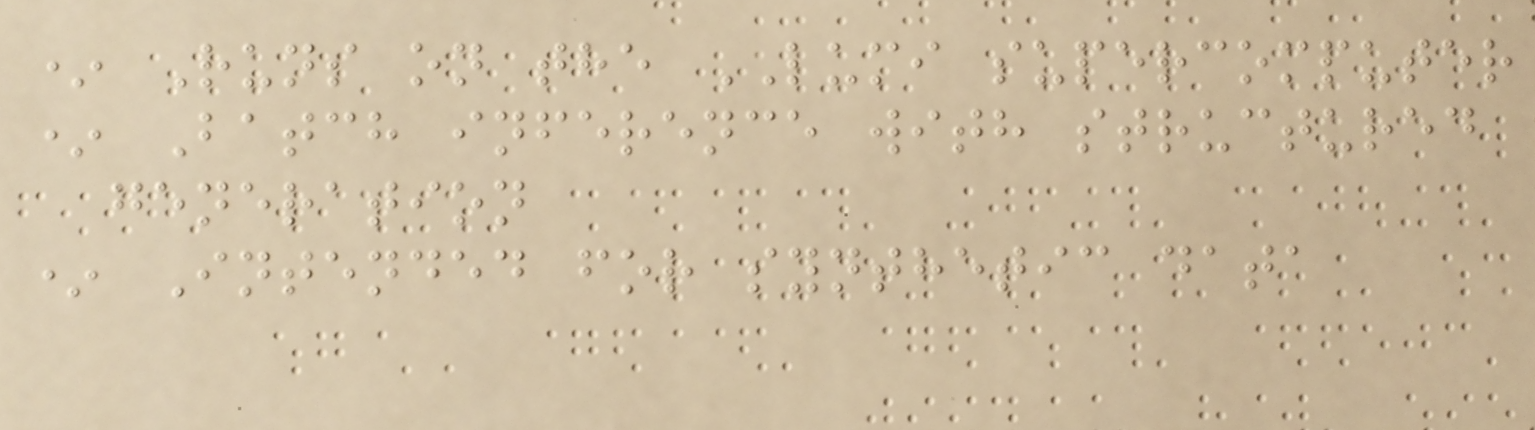* Runs on the LUMI supercomputer
* Batch inference with structured
generation
* Intended for synthetic data
